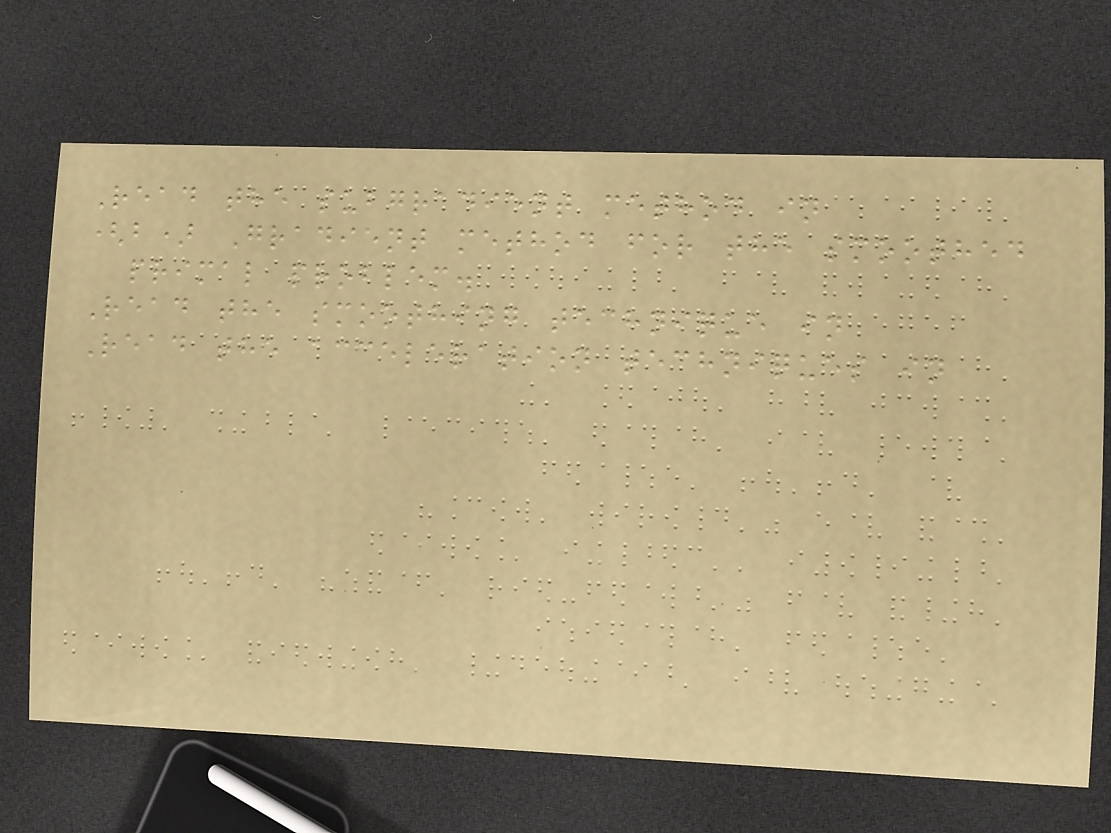Read the subgradient method in
(b) Gradient method for the smoothed
primal problem.
Read the smoothing technique in
Read the acceleration techniques in
